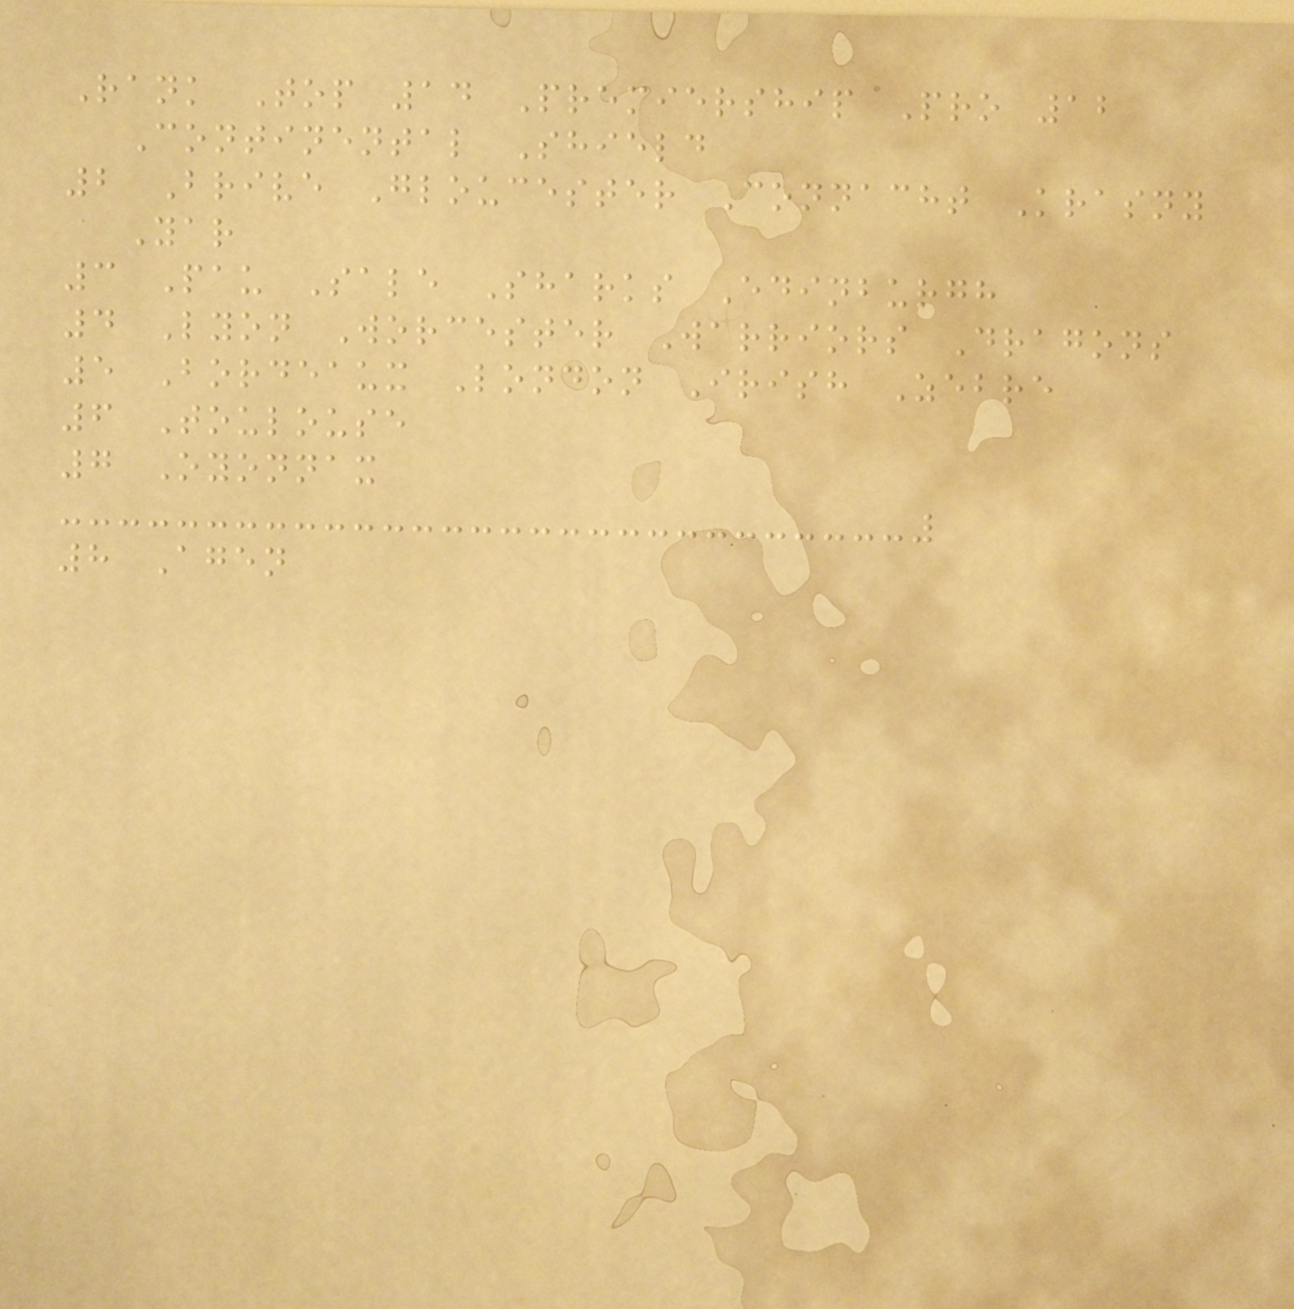Rank Top 14 Premiership Pro 12
Continental Shield
2 Brive Gloucester Connacht Krasny
Yar
3 Pau Sale Sharks Edinburgh
4 Lyon Worcester Warriors Dragons
5 Bordeaux London Irish Zebre
6 Toulouse
7 Oyonnax
8 Agen
